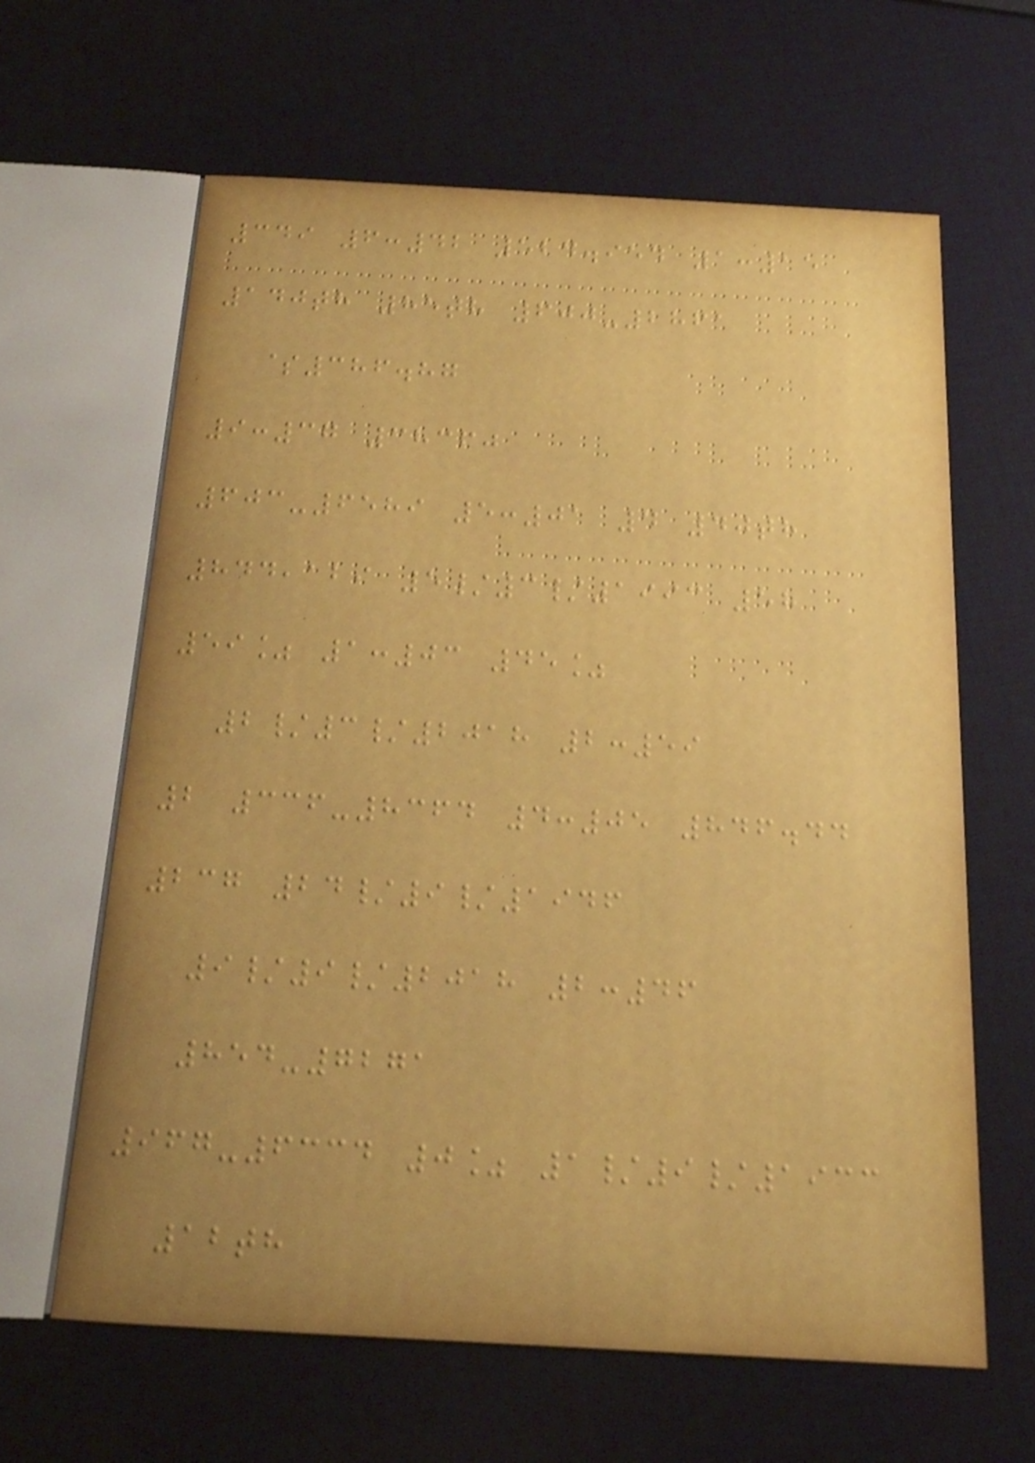349 6:42 524.954 1:15
140th 85th 600-2861
$386.87
9:37 38360
603-6589 5:01 4 40th
844,129 5/3/1993 58
59% 1:03 45%
2/3/2018 2:59
2 336-8364 4:05 846.44
237 24/9/1946
9/9/2018 2:46
854-7271
967-6334 0% 1/9/1933
12th
